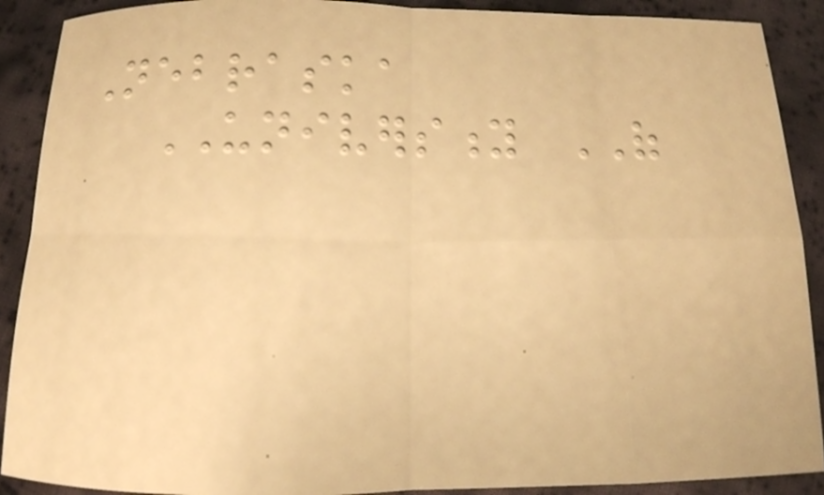Nebraska
UNIVERSITY OF
